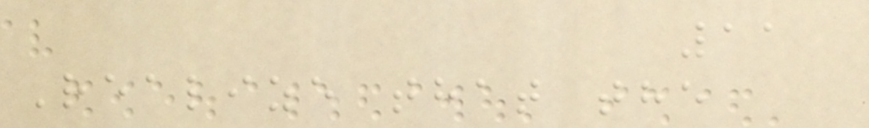11
Realize that the
